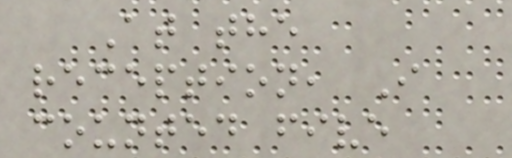At the
reception, I
counted five
